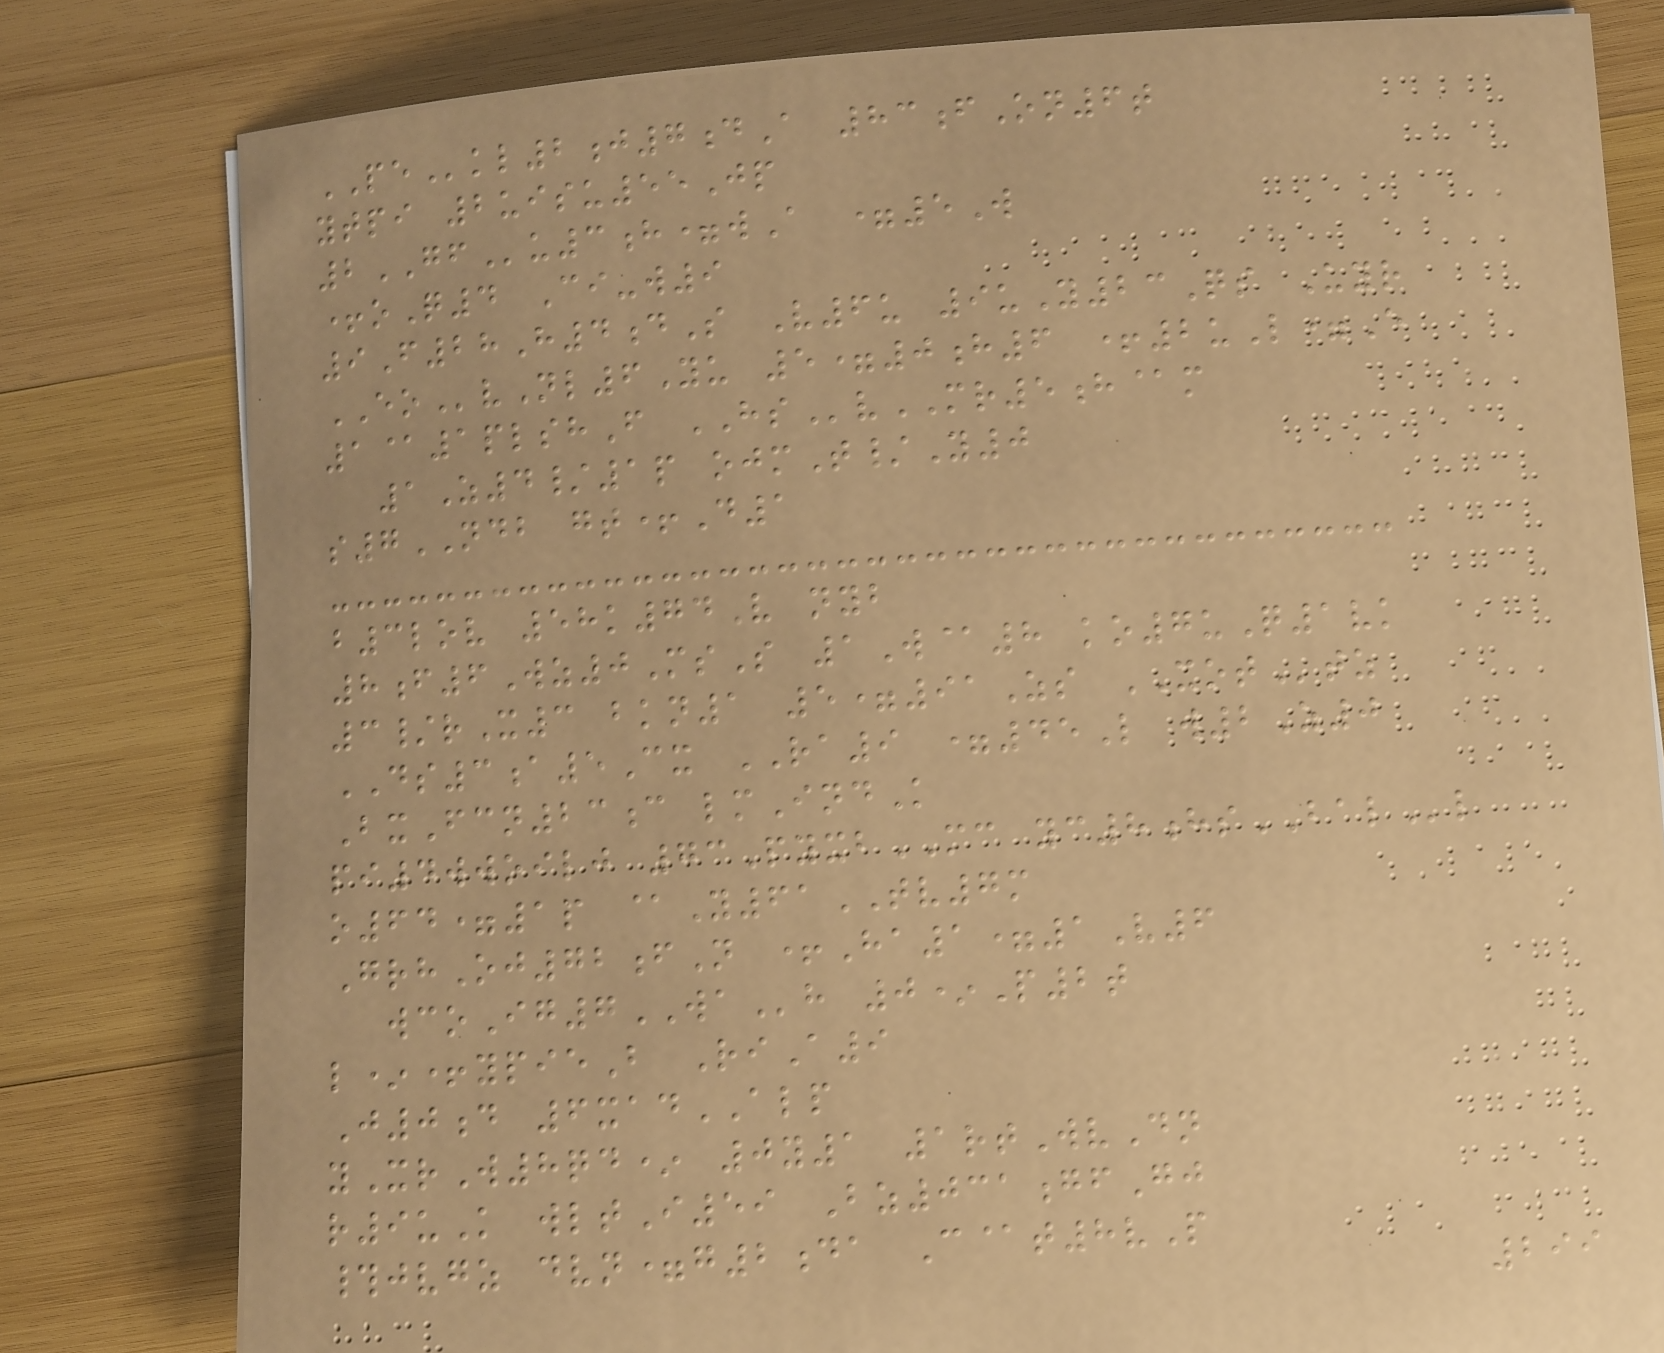PEkl2j7dA 83fOn6t
ytpi 2uisu55Jp
2GFu3h=wA =5W
+oQ4 Ci-w9
9F28H4dS V6u 9uY23Qs Uyr
EOvNl6Yu 5=0h6 +2uL=E
1@1plshF HSvMR5h@m
1Z4/1p ojmT/Y0
s7NDB gt+D1
b3lov 58k74V nyb
8f6Wz0MsS 1W@8 ko7uQ1vk
3/rX3 bkn1 5=91Zs XOTtz
DS3a5Cx RA9 =45L w2Z0
BxFcn23c lmIndK
pi4wwoilj 73PyxbMC yc8hsBALl
o64=1p @Y61TV7m
GrhOj72fN +Ha1=1V6
wcoIg7WAh 0*P2t
l*+ypieB RiA9
J0d 6xadALP
yXrW8qd* 0y1 1rtWvDn
r9uK wltI59 Bz031gfGj
#jvgz dvn=g2da C@t8vP
299
